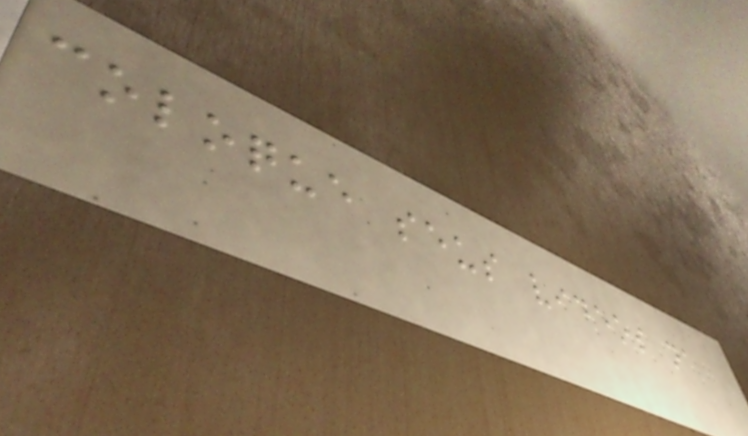coloque seus videos na
